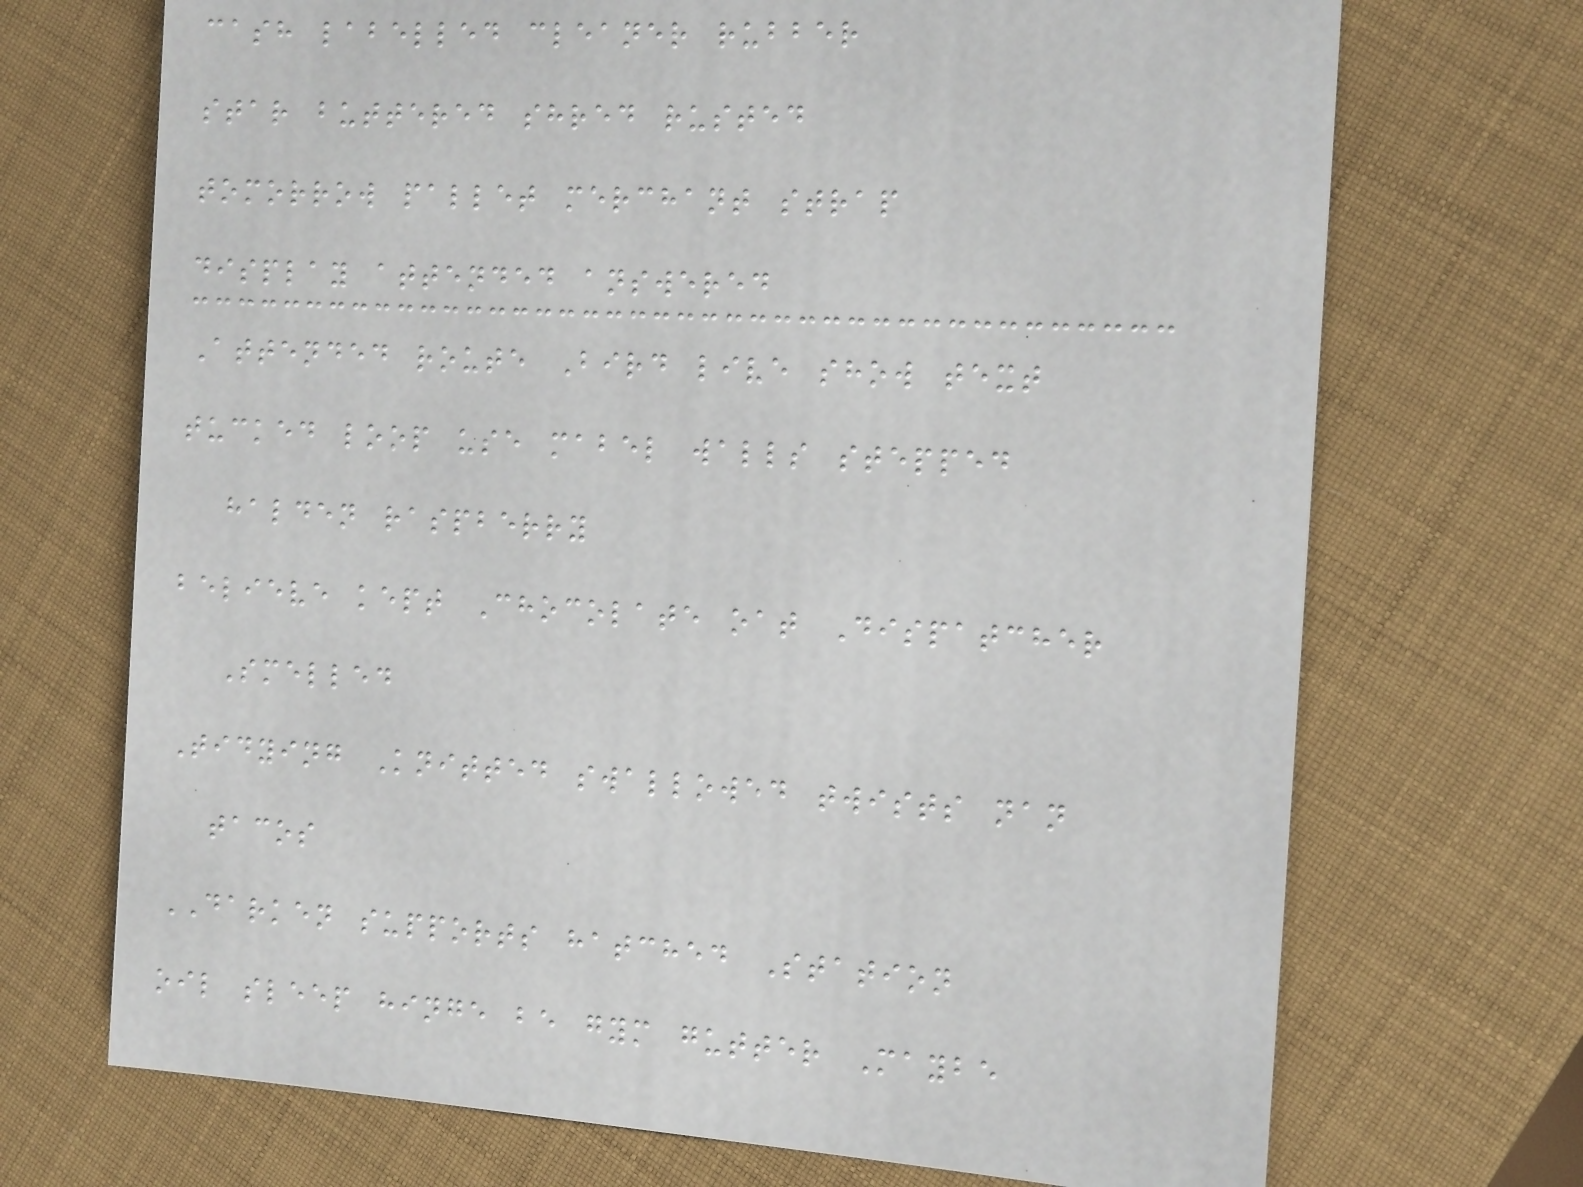cash labelled cleaner rubber
star buttered shred rusted
tomorrow pallet merchant strap
display attended answered
Attended route Bird live show text
tucked loop use mabel walls stepped
halden raspberry
believe kept Chocolate oat Dispatcher
Smelled
Tidying Knitted swallowed twists nan
tacos
DARKEN supports hatched Station
oil sleep hinge be gym gutter Maybe
